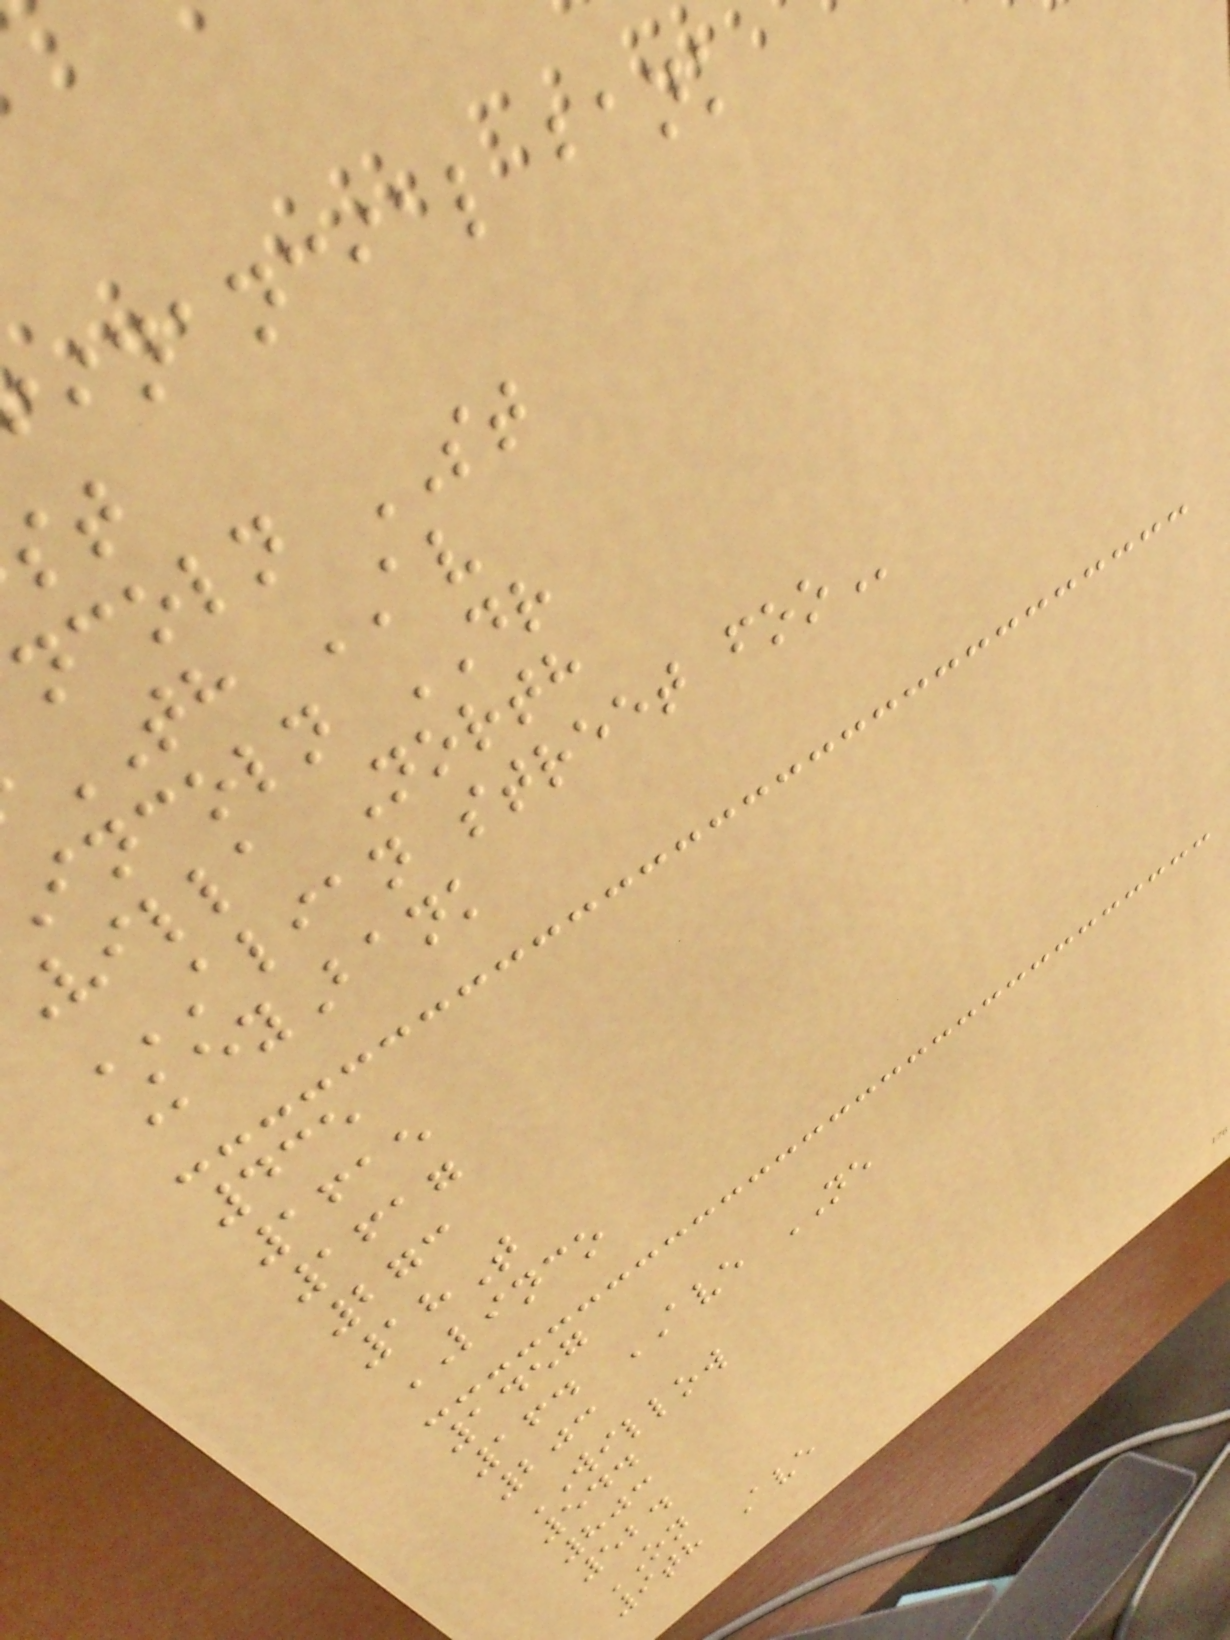inancial bank
ncoln ST
TH AV
incoln DR
villa North
ALIAN STREET FOO
KeyBank
435
1615
1617
273
18T
LINCO
1457
164 AVE NE
203
WILLOW
544
803
524
ON
9th Ave
